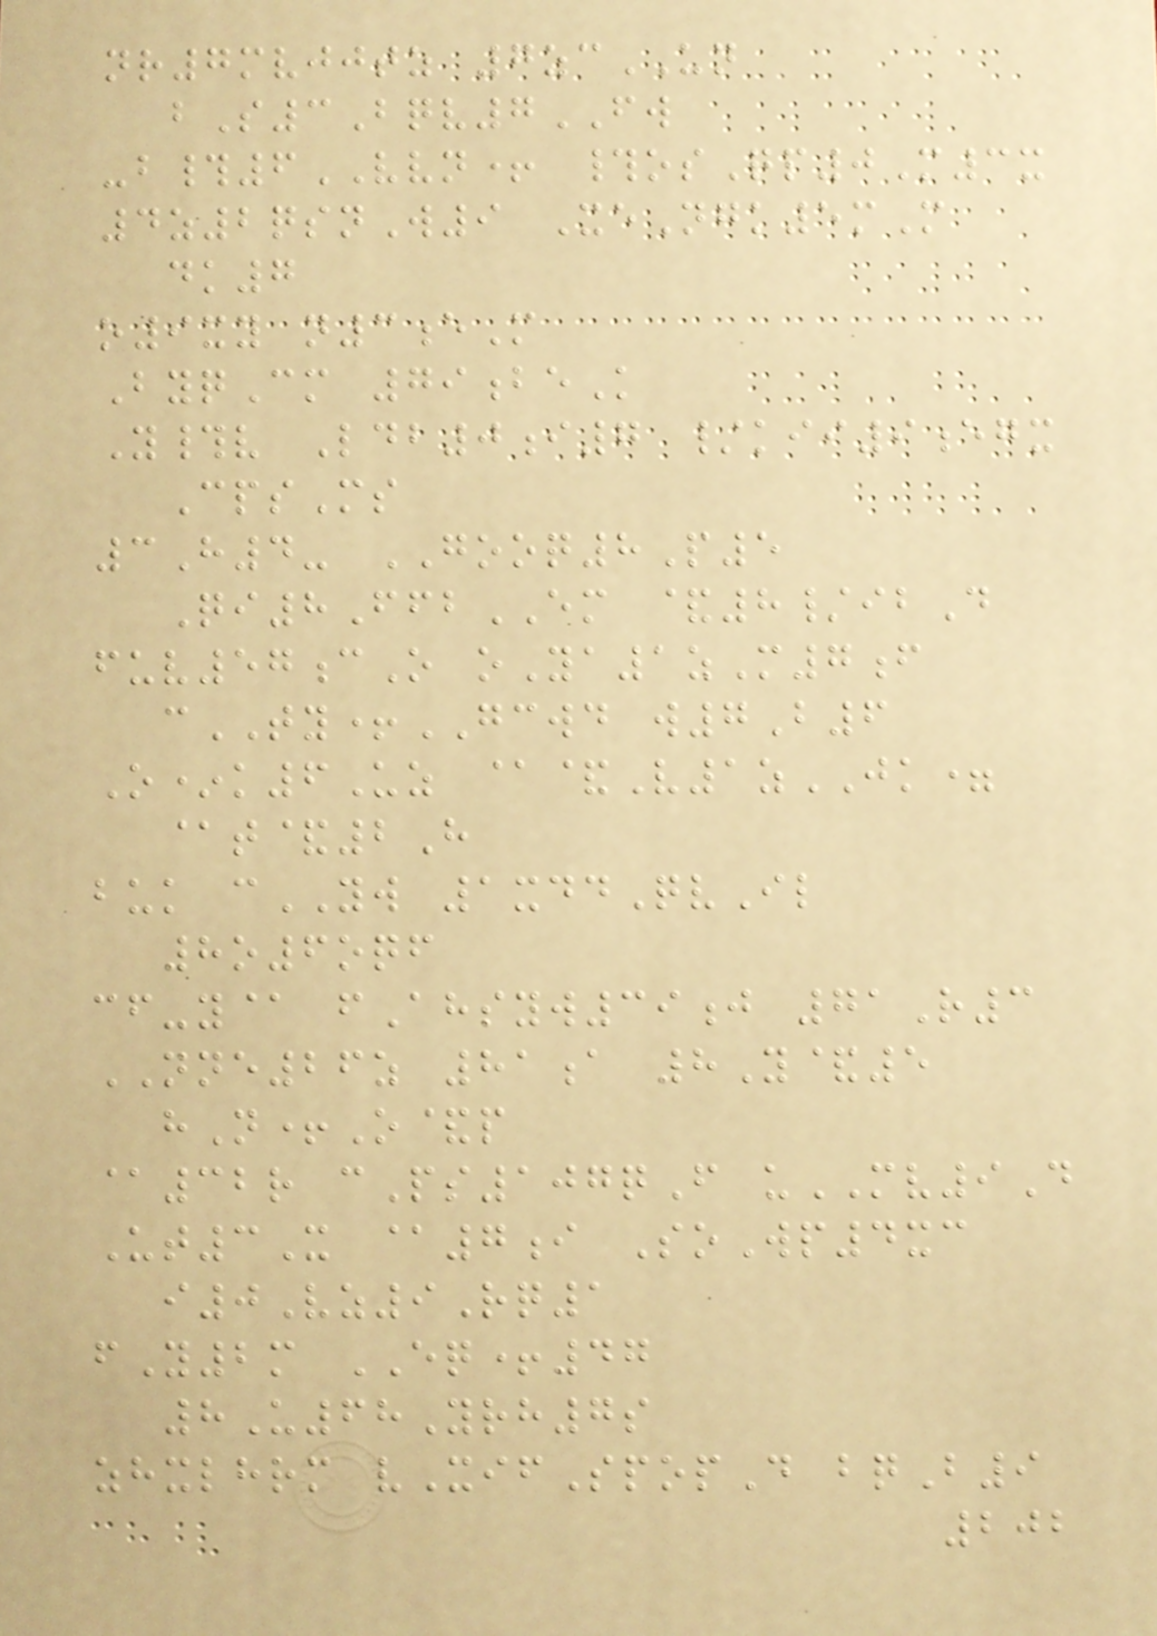nr7mvjjtz 7zcUN
bS3Bqv7FW
-b#6VVN+ #osQp0M3x
4z2qsnW9 XeNgk5mM
dk7
o9xy n3eM
ByqCm 79beK
Y#v Ldb0i7 /kii9egx
CpsMs
3H4- GOOQ8P5
Qi8FfbEM &8/ibD
fuv57cO oYa1zM7f
cTY+GCWD w7B6
O*k6Uz @&V1zJK=
@t&2H
buk cYW 1xddQvIl
8o6oqf
cf-y@ fAhsyw39j 71R3
NNE26z 81a 8Y&5
hN+O&p
@32r cPs107qF uMV9D
Ut3X @7i SoWp4xc
i0Vz9Rq1
fY2m EQ+47
8U68Yrh7s
zhxlhrm vXifSpopD bqB9
202
